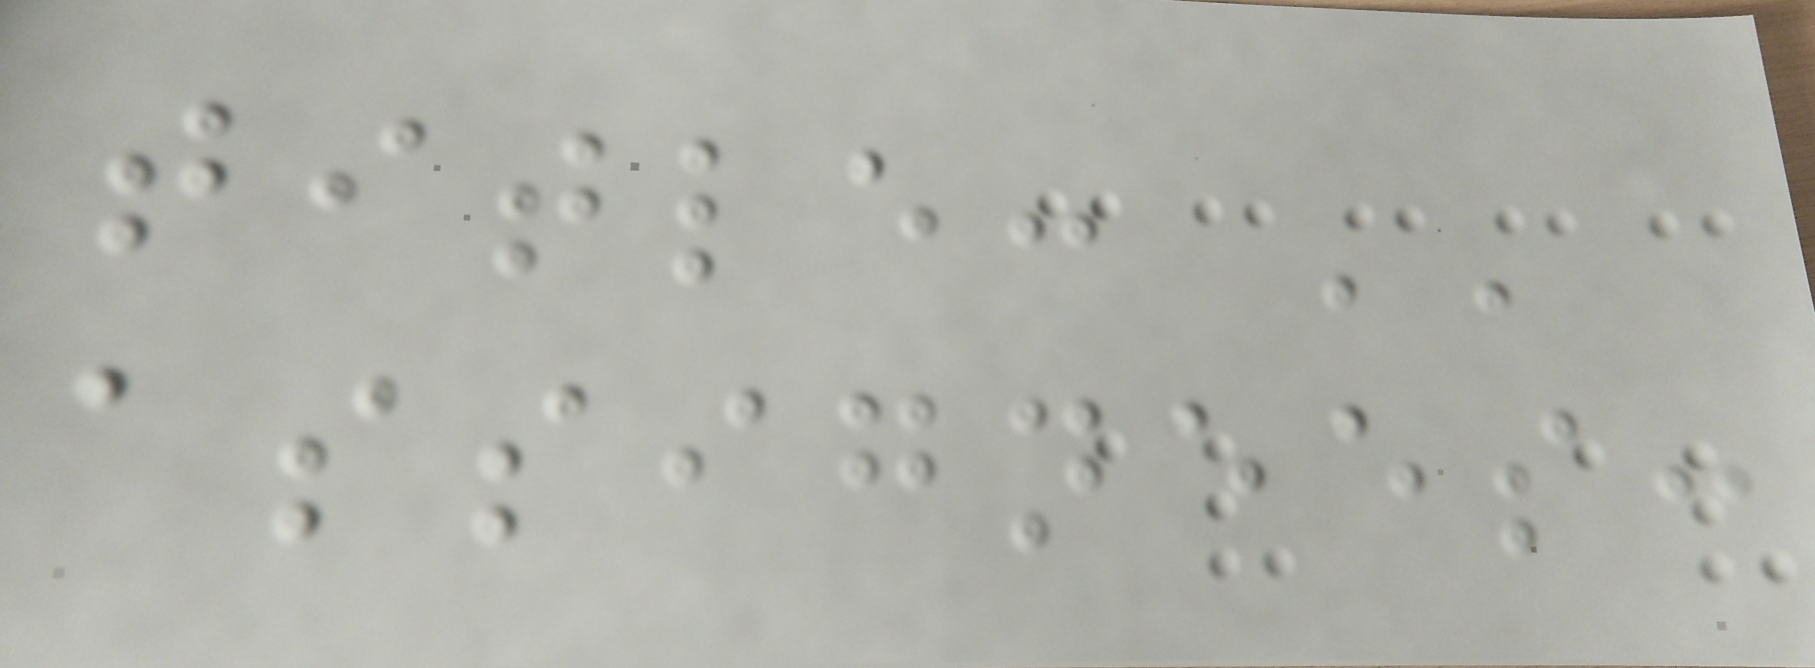title: ''
assignees:
